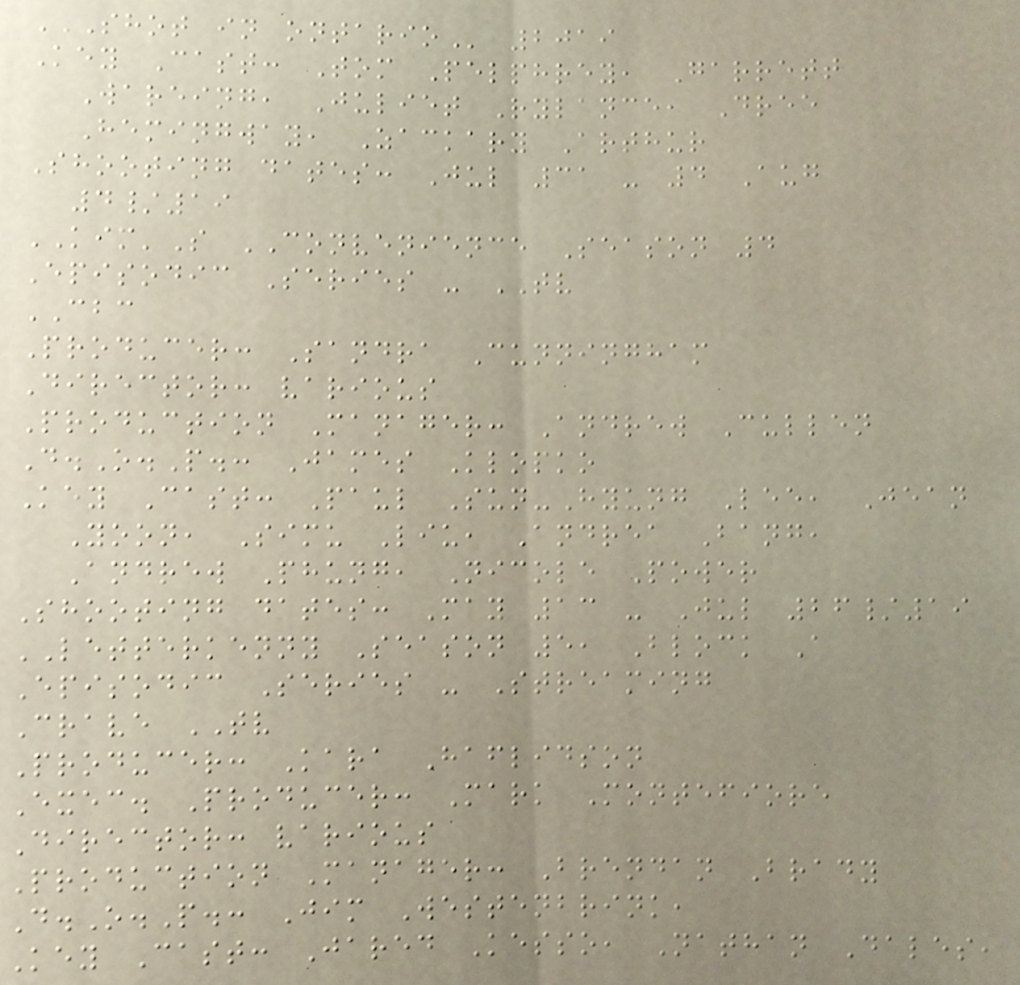SHOT IN ONTARIO 2019
Key Cast: Tom Pelphrey, Garrett
Wareing, Juliet Rylance, Dree
Hemingway, Zackary Arthur
Shooting dates: Jul 31 - 4 Aug
4/19
KIM'S CONVENIENCE Season 4
Episodic Series - TV
CBC
Producer: Sandra Cunningham
Director: various
Production Manager: Andrew Cullen
D.O.P.: James Klopko
Key Cast: Paul Sun-Hyung Lee, Jean
Yoon, Simu Liu, Andrea Bang,
Andrew Phung, Nicole Power
Shooting dates: May 13 - Jul 26/19
LETTERKENNY Season 5, Block A
Episodic Series - Streaming
Crave TV
Producer: Kara Haflidson
Exec. Producer: Mark Montefiore
Director: various
Production Manager: Brendan Brady
D.O.P.: Jim Westenbrink,
Key Cast: Jared Kesso, Nathan Dales,
